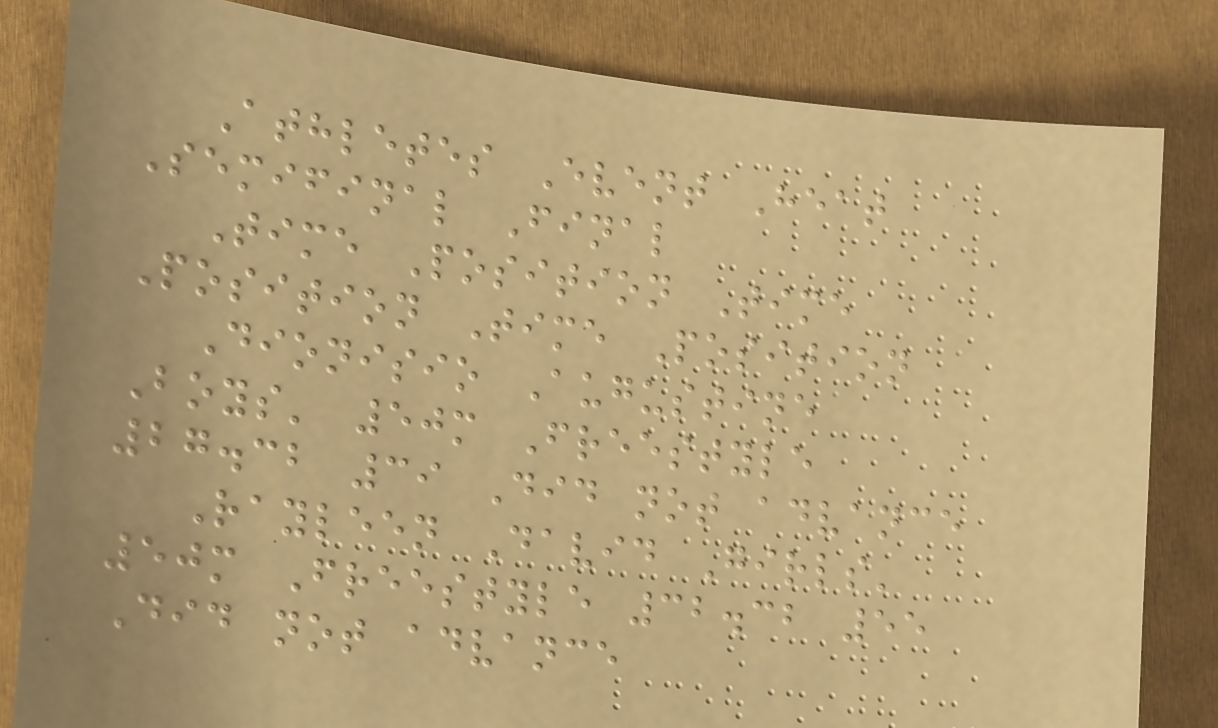Athletes Event Heat
Semifinal Final
Time Position Time
Position Time Position
Dionisio Augustine
Boys' 50m Freestyle
27.32 39 Did not advance
Rayleen David Girls'
50m Freestyle 32.32 55
Did not advance
